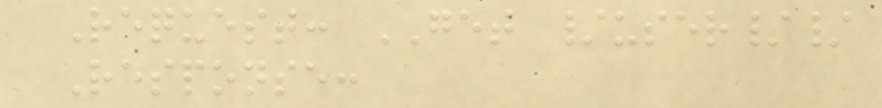Request: GET /user//
Response:
